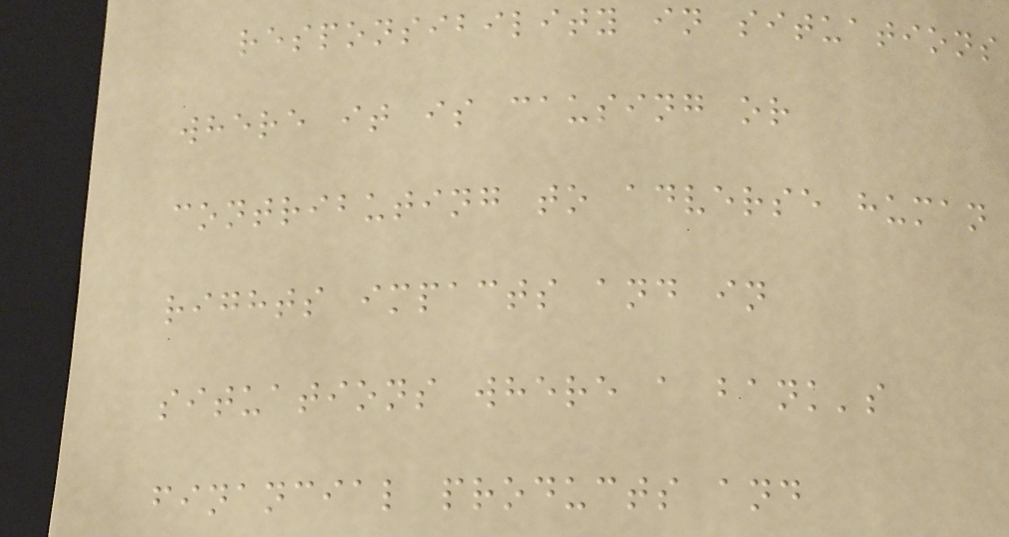responsibility in situations
where it is causing or
contributing to adverse human
rights impacts and in
situations where a bank's
financial products and
